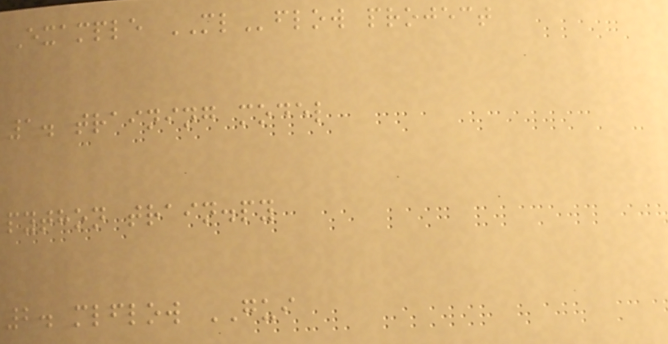Example MLflow project
1. training model
python train.py
2. mlflow GUI
